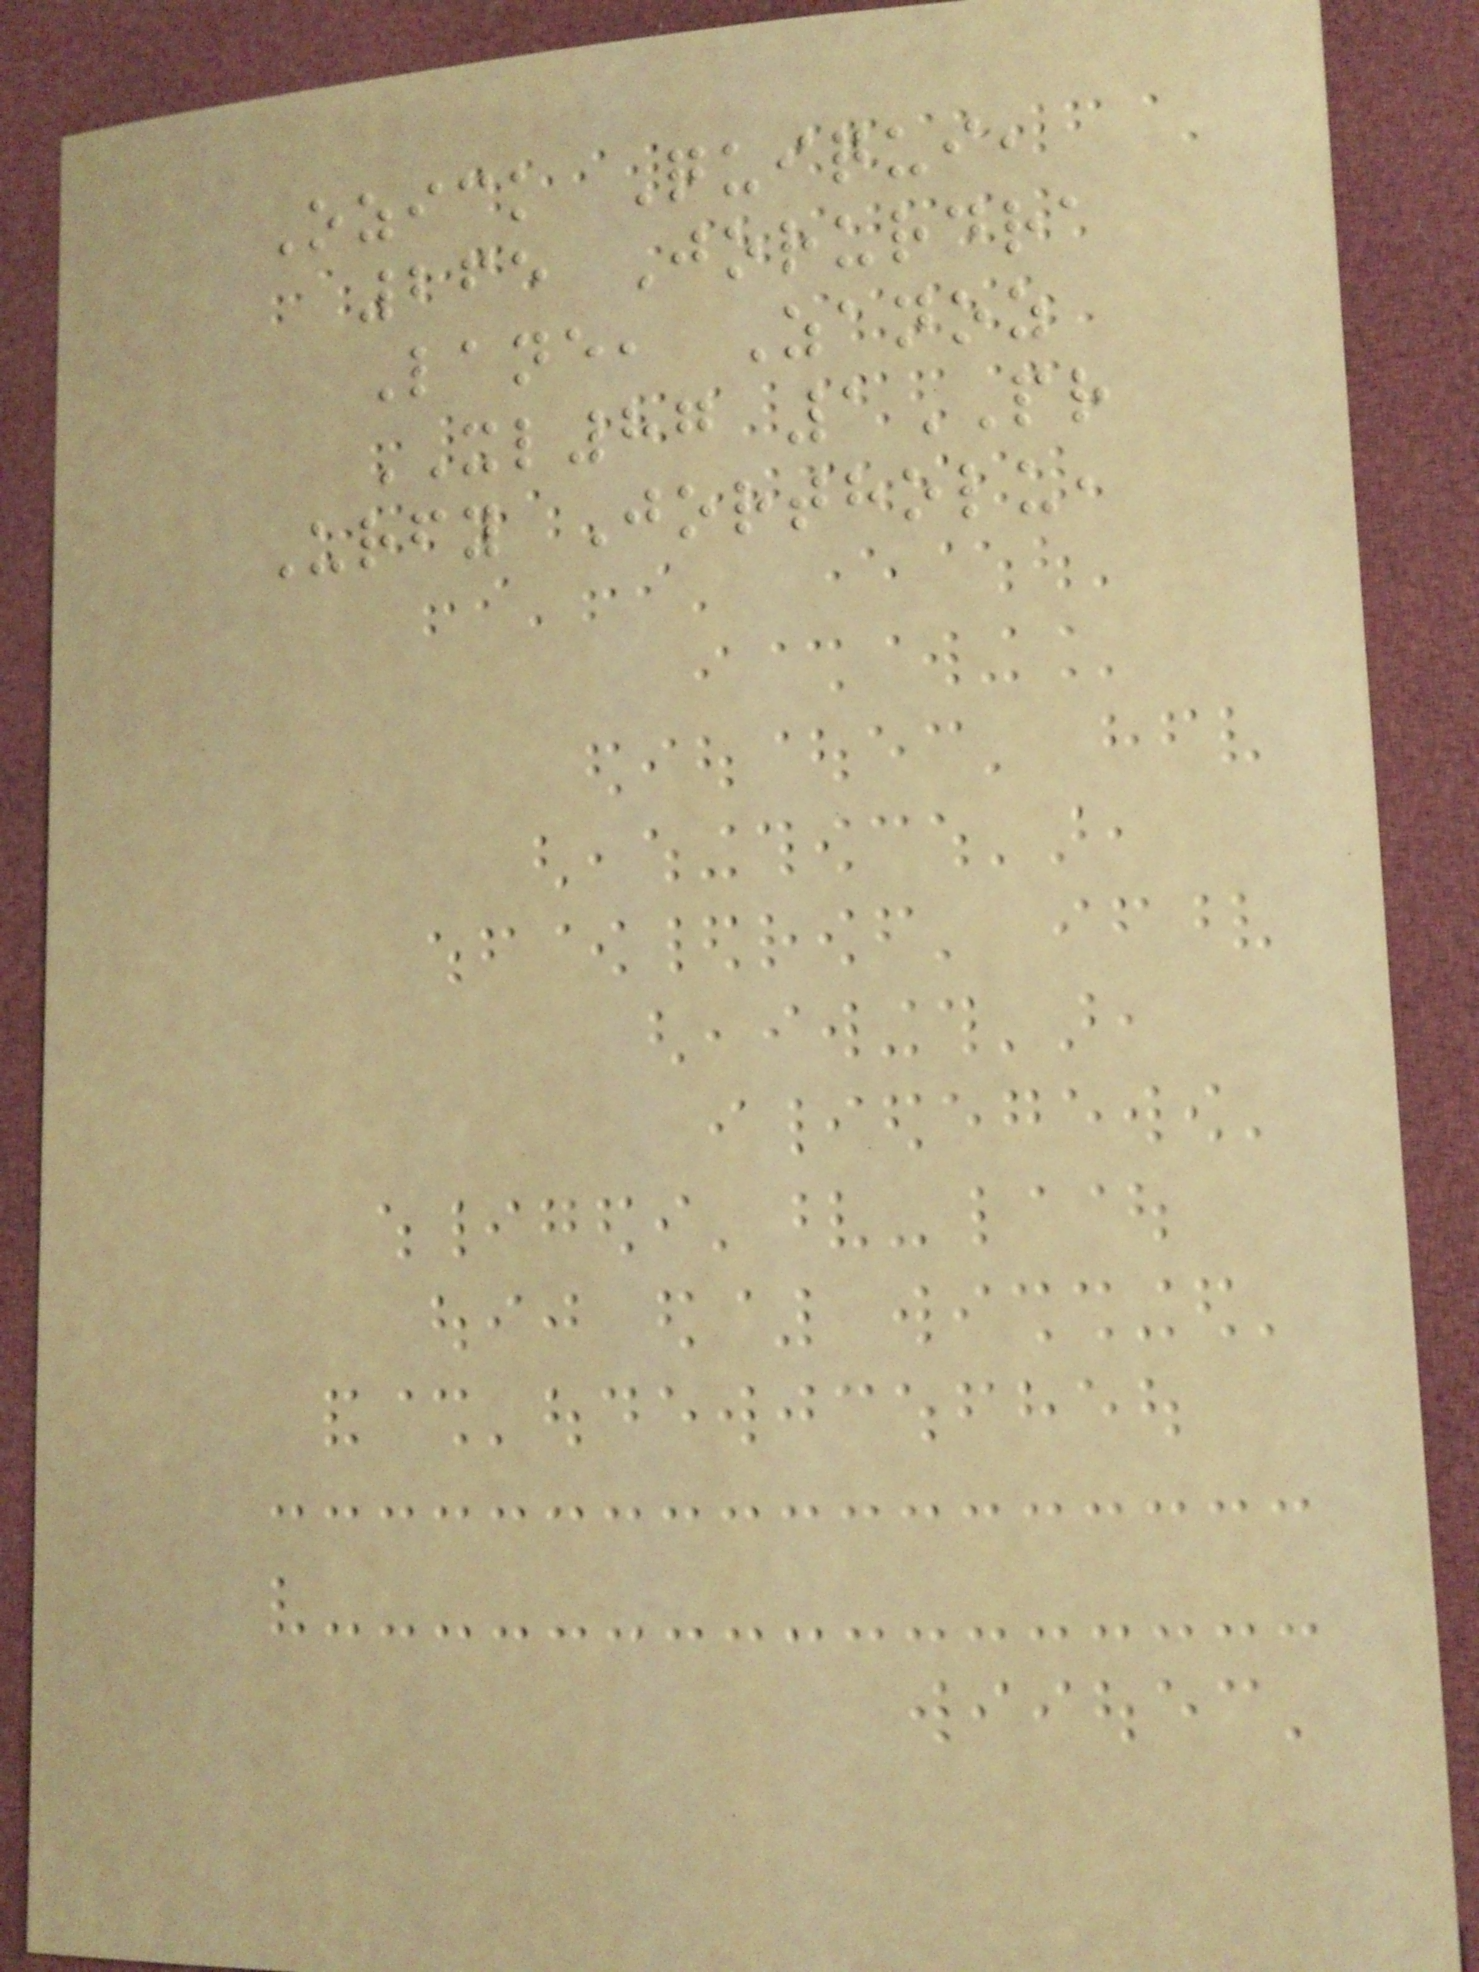Ozick Quiqui,
265 Jorurdra
Lane, Zanoz
XL87 1PR
Urfy Jortholu,
